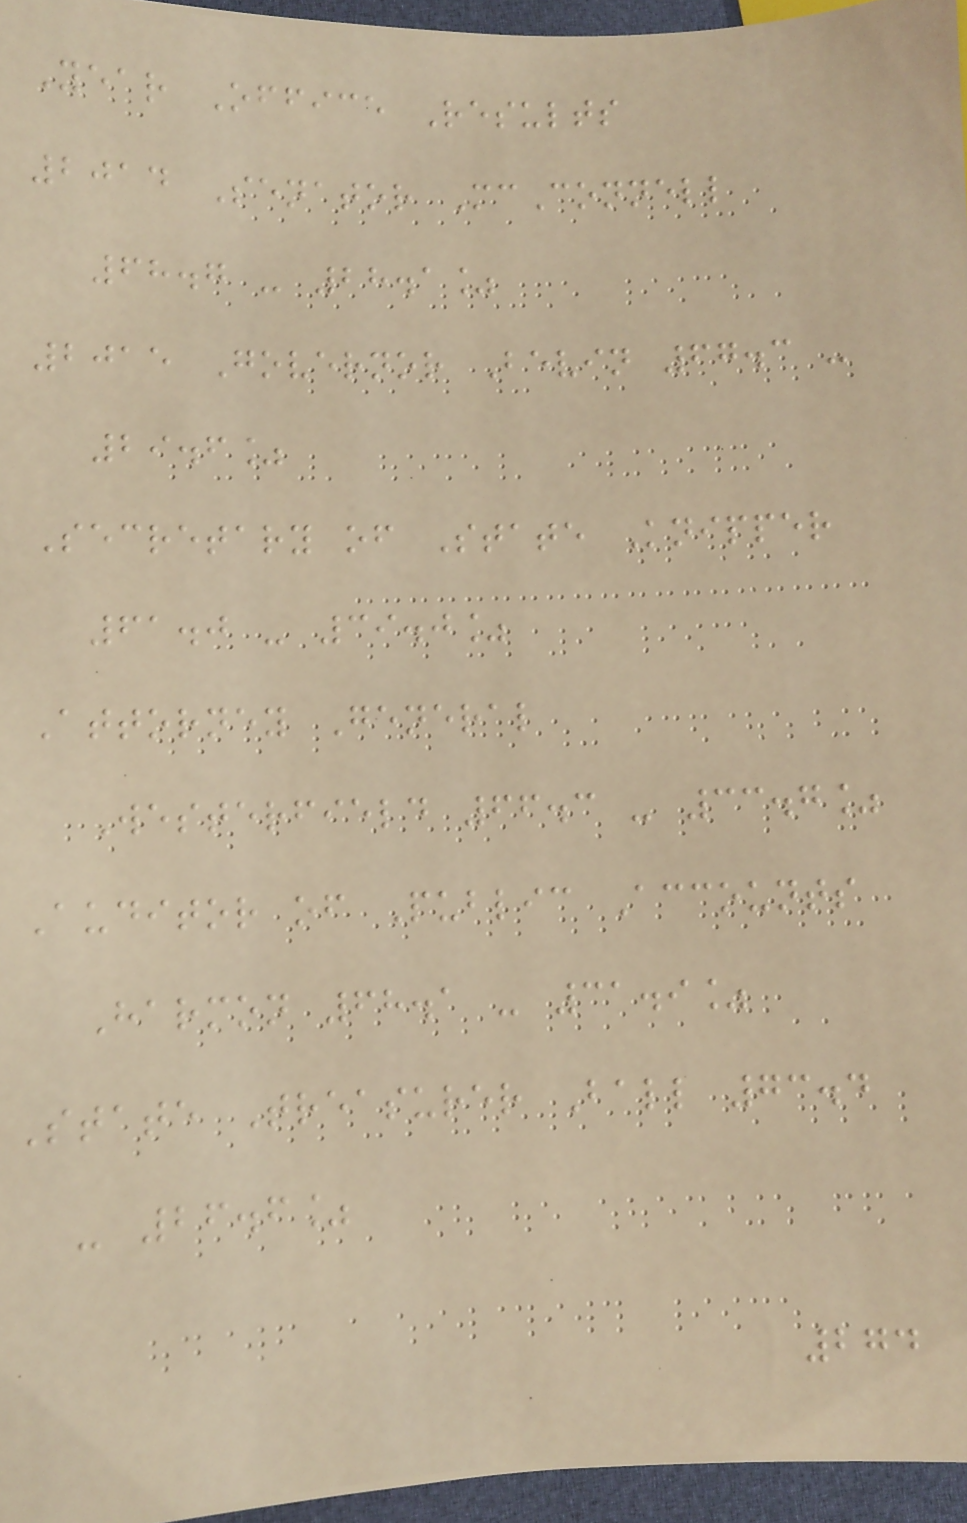Year Office Results
2014 Senator McConnell
68.7 - 28.1%
2015 Governor Bevin 67.3 -
29.6%
Secretary of State Knipper
61.0 - 39.0%
Attorney General
Westerfield 66.3 - 33.7%
Auditor of Public Accounts
Harmon 68.1 - 31.9%
State Treasurer Ball 73.4
- 26.6%
274
